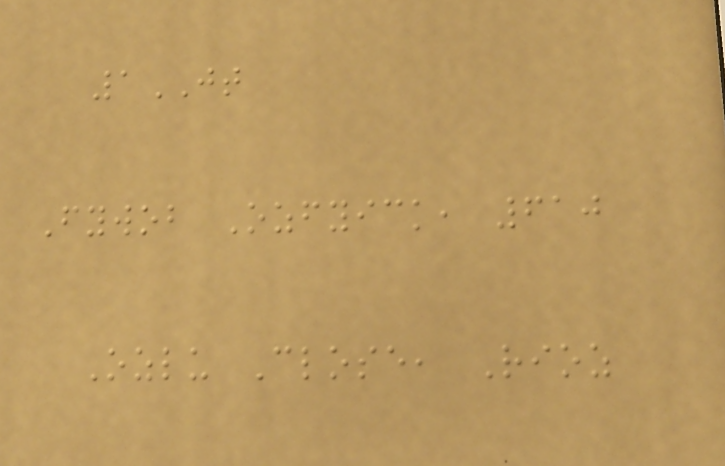1JT
Fywob Ozfyick, 610
Ozlu Close, Rioz
